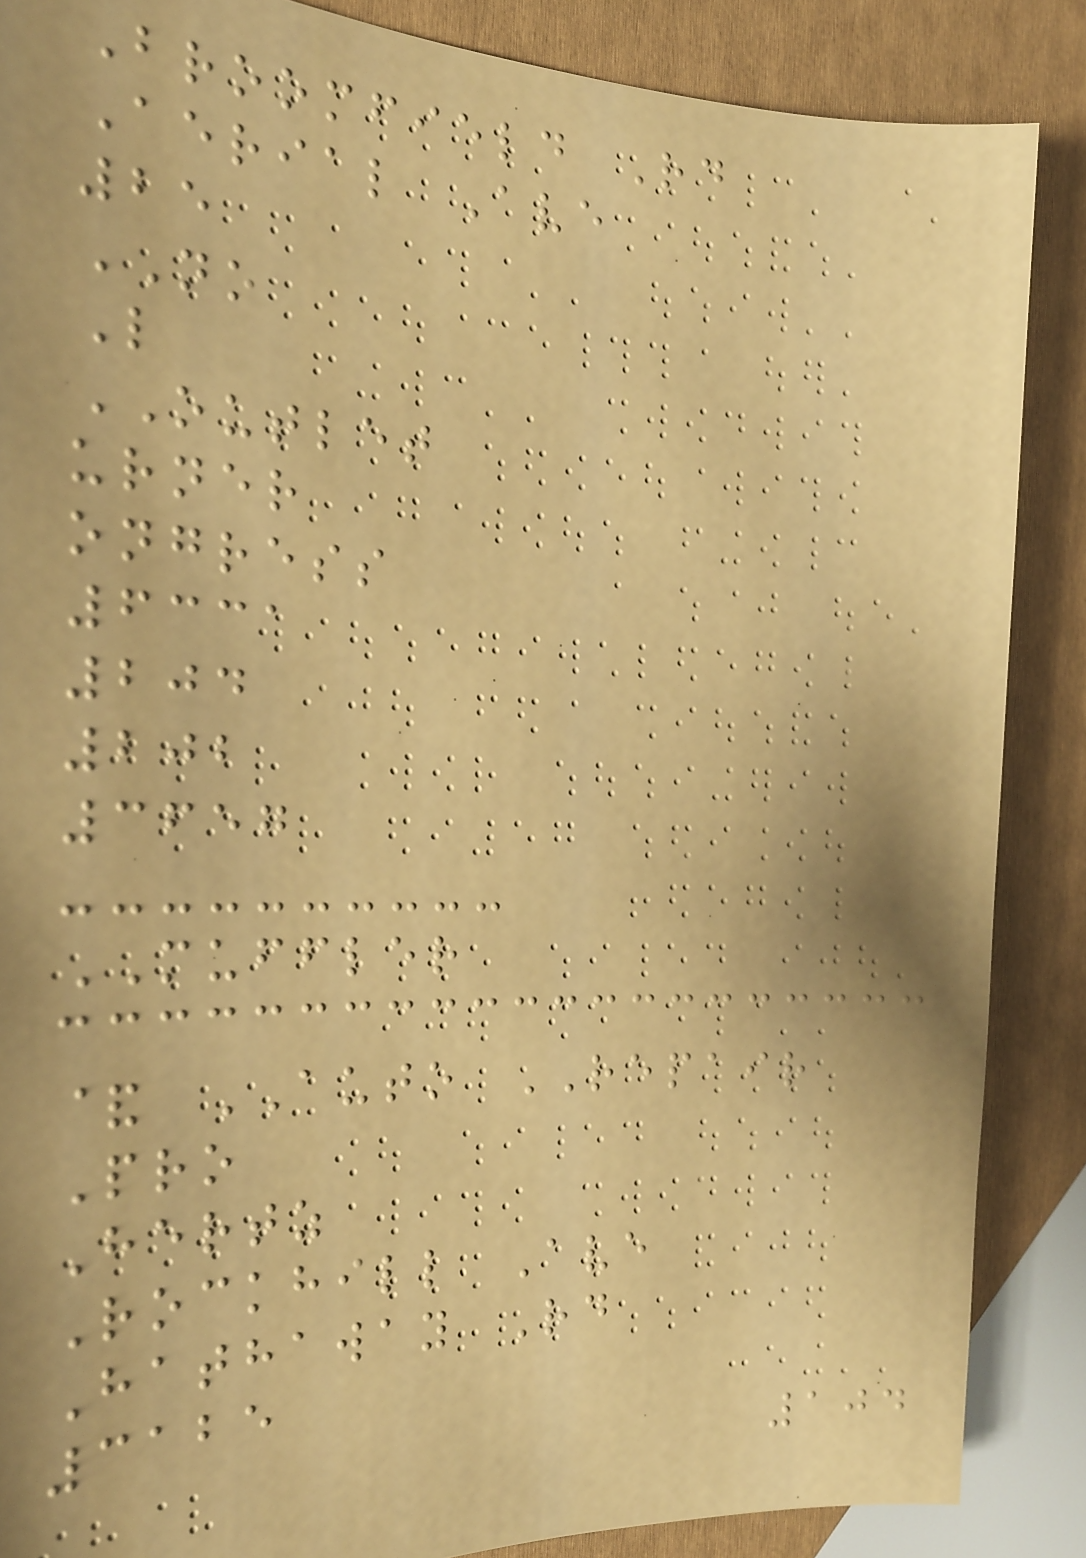Broomfield Rd
Aerial Ave
25
NO
L
OUTLET
urner
ongress
6331
204
202
3657
MUFFLER
& AUTO REPAIR
Pro
Hertz
Rockhill Ave
Hathaway Rd
3125
104
